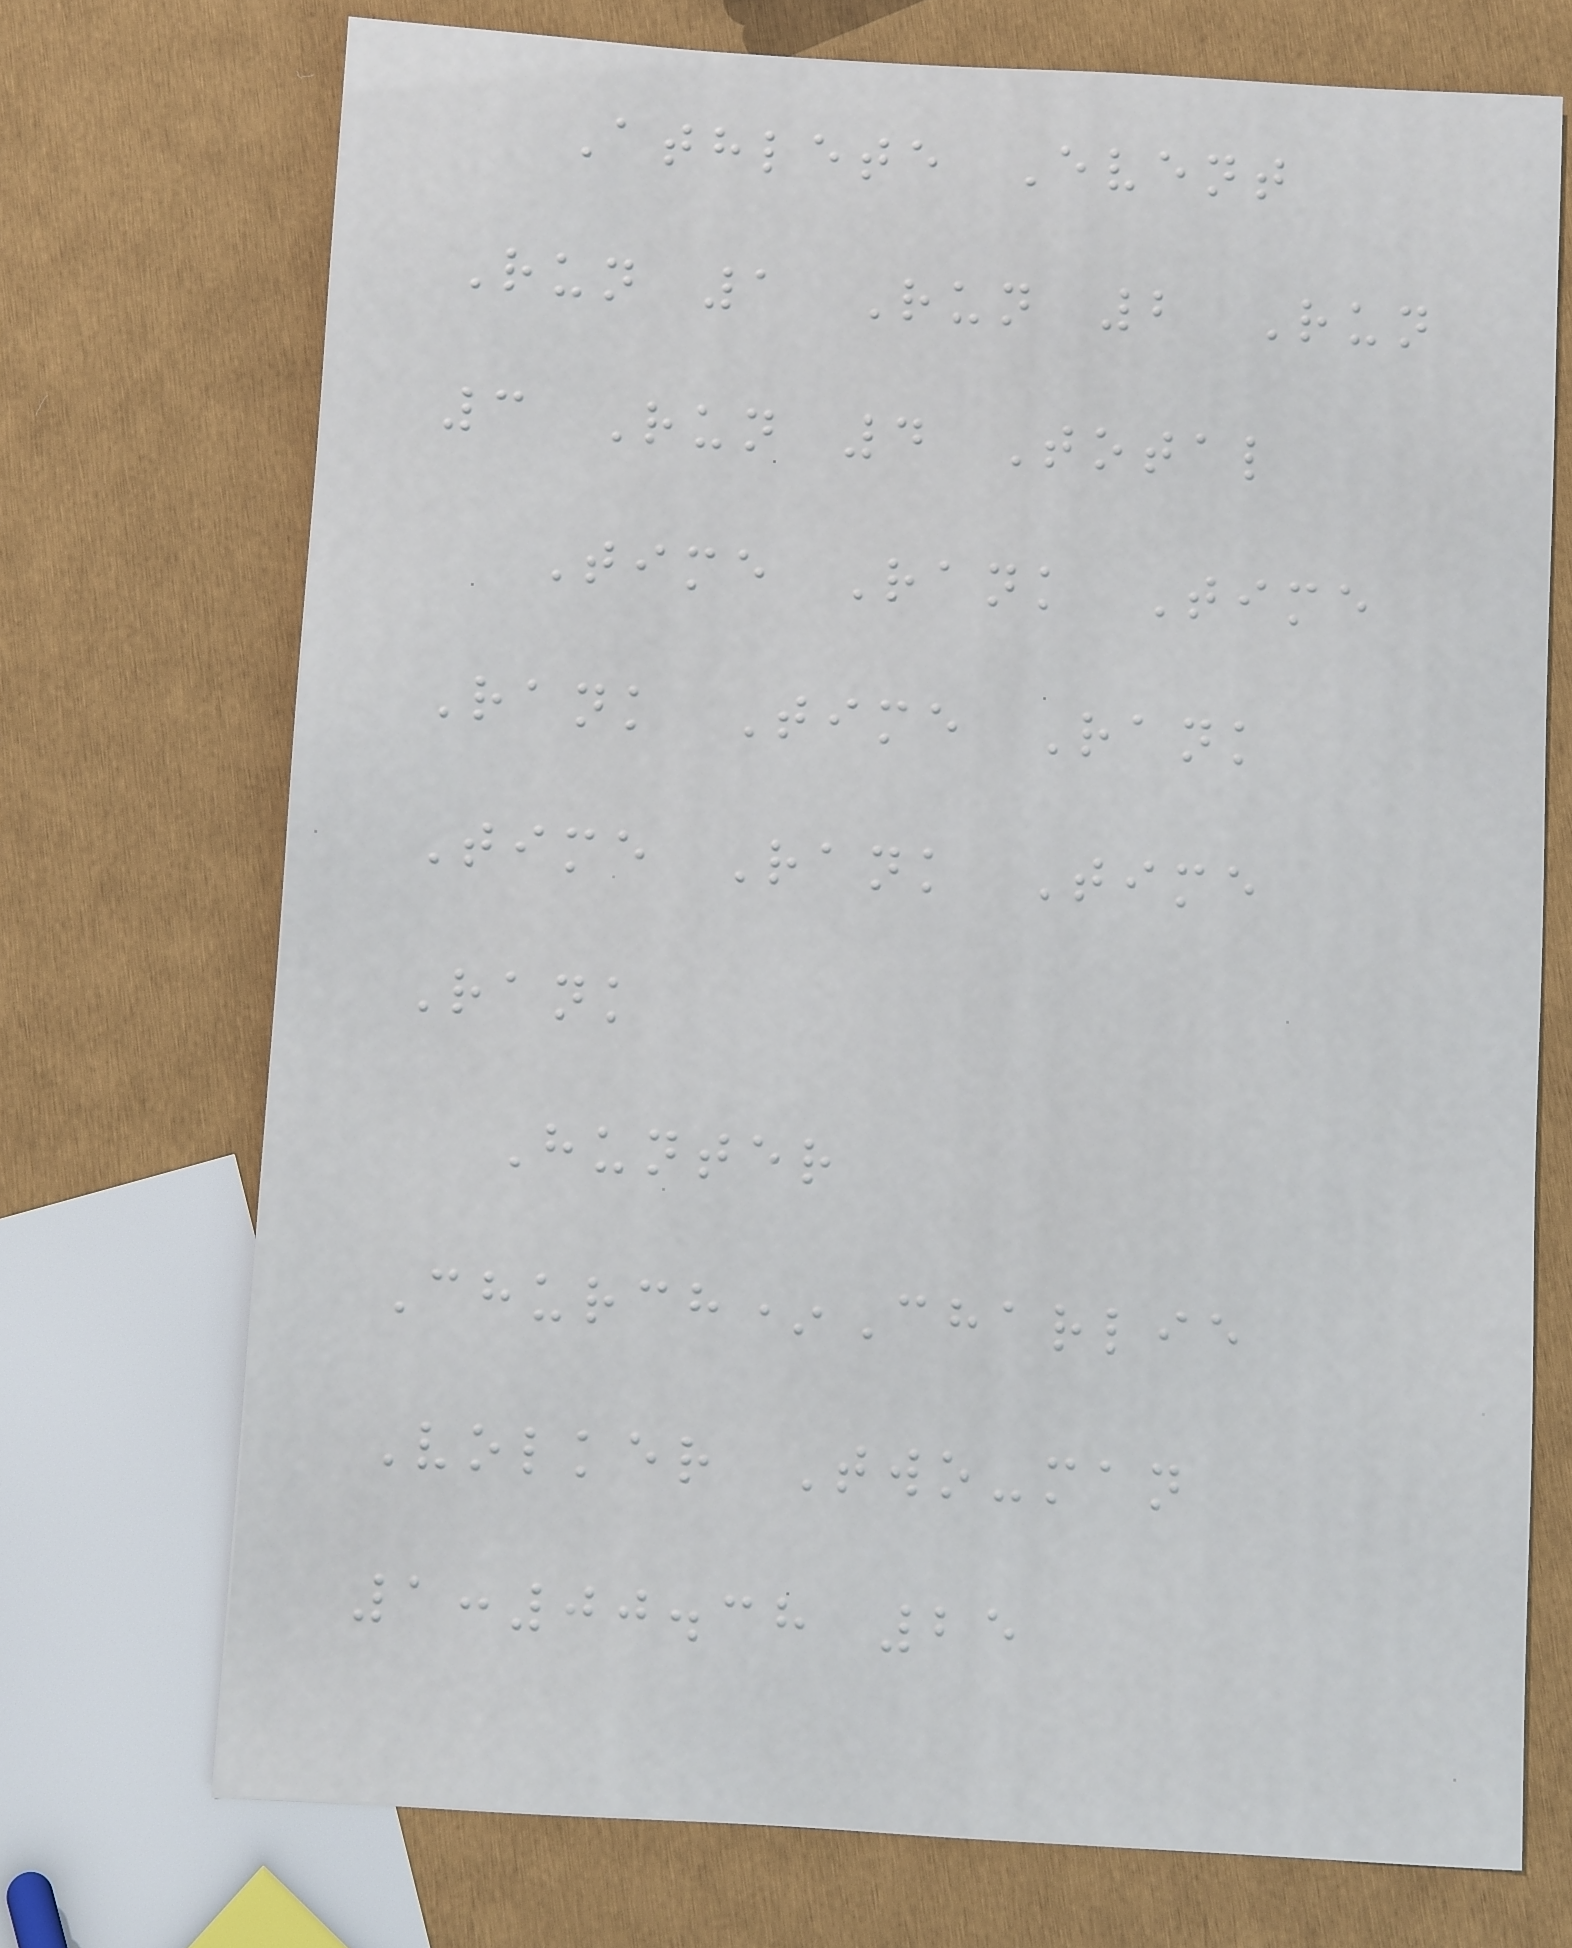Athlete Event
Run 1 Run 2 Run
3 Run 4 Total
Time Rank Time
Rank Time Rank
Time Rank Time
Rank
Hunter
Church*Charlie
Volker Two-man
1:00.38 25
